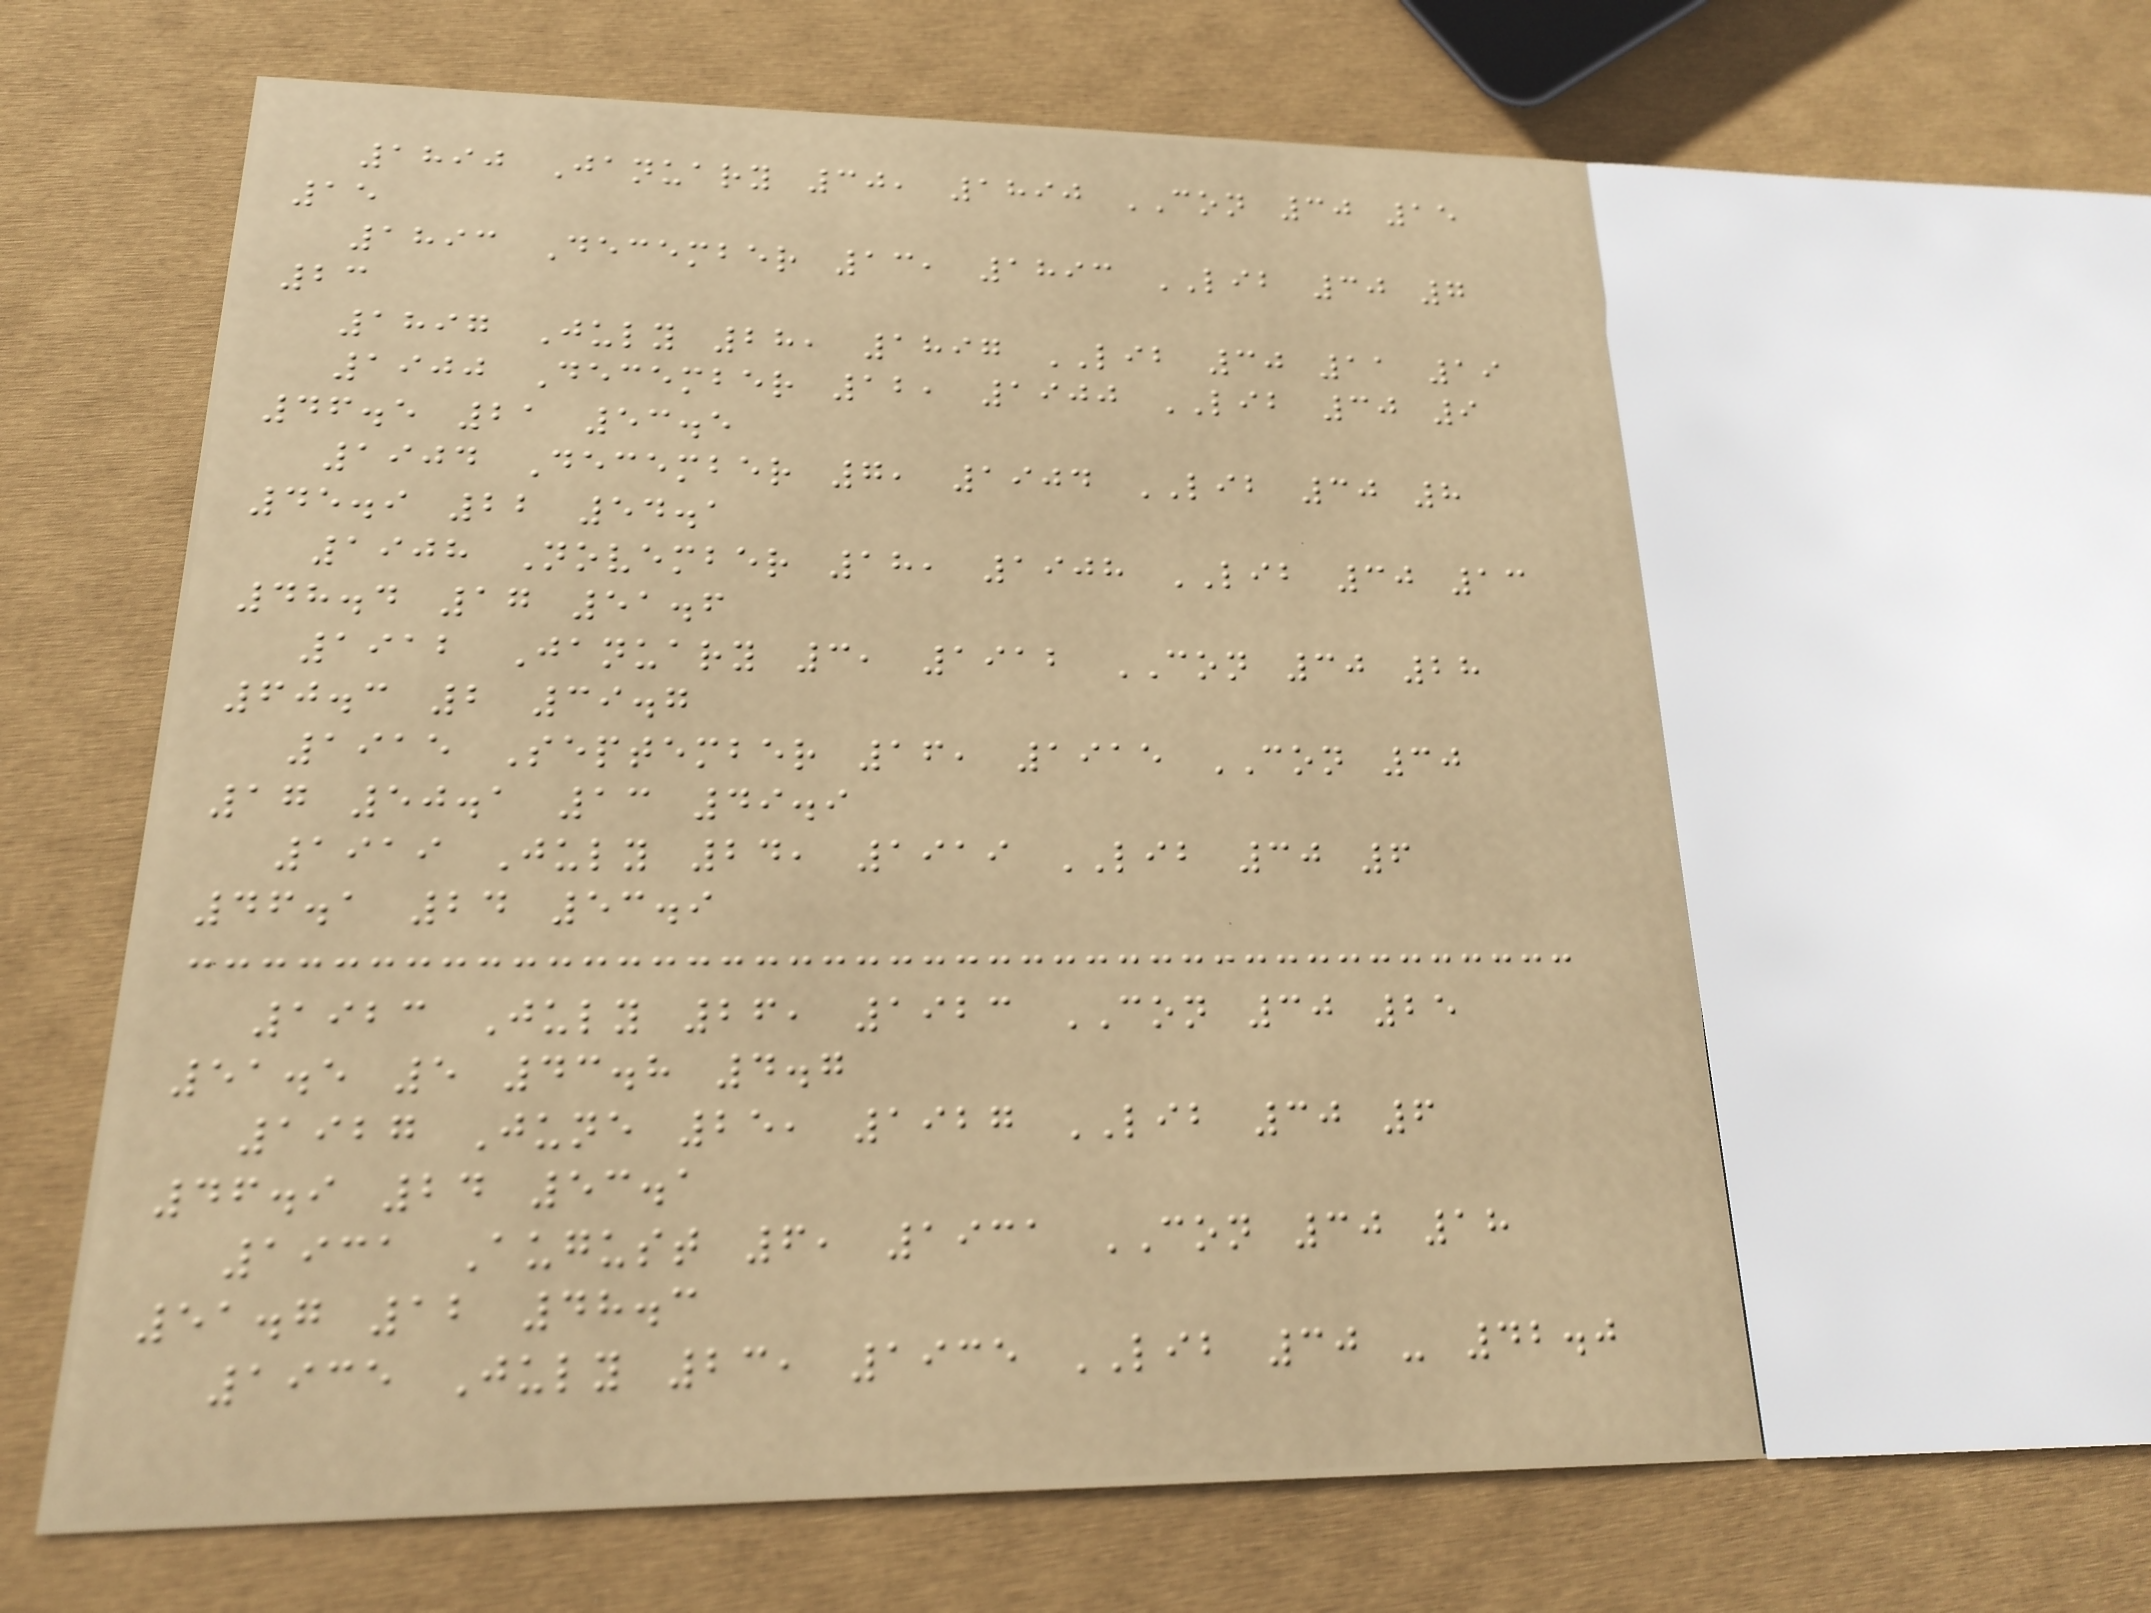1890 January 30, 1890 CON 30 15
15
1893 December 13, 1893 LIB 30 7
23
1897 July 28, 1897 LIB 30 11 19
1900 December 12, 1900 LIB 30 9
46.5 21 53.5
1904 December 7, 1904 LIB 30 8
45.9 22 54.1
1908 November 18, 1908 LIB 30 13
48.4 17 51.6
1912 January 3, 1912 CON 30 28
60.3 2 39.7
1915 September 16, 1915 CON 30
17 50.1 13 49.9
1919 July 24, 1919 LIB 30 6
46.1 24 53.9
1923 July 26, 1923 CON 30 25
51.5 5 43.8 4.7
1927 June 25, 1927 LIB 30 6
46.9 24 53.1
1931 August 6, 1931 CON 30 18
51.7 12 48.3
1935 July 23, 1935 LIB 30 - 42.0
